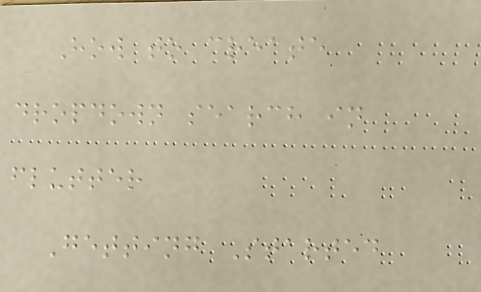How to create
dropdown search in
flutter
Getting Started
